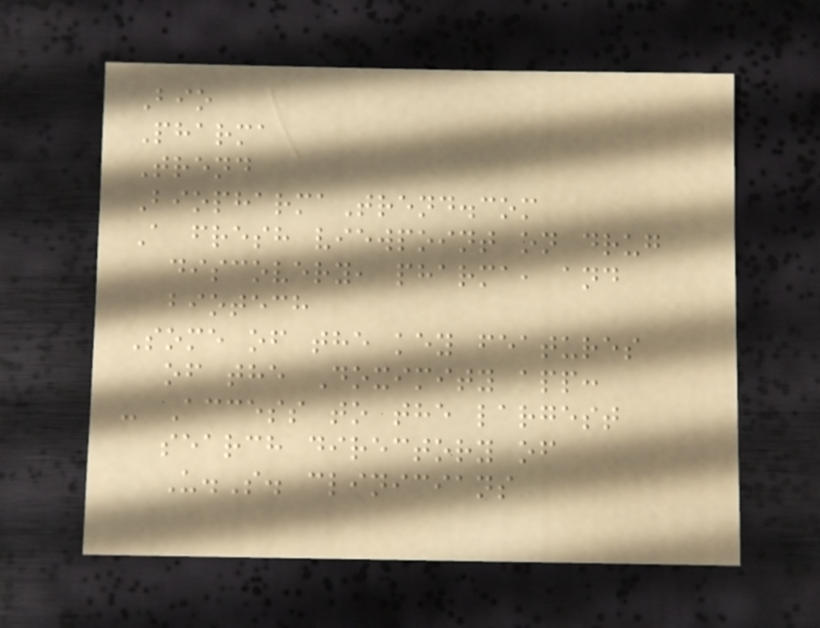Bio
Pharma
Trend
BiopharmaTrend.com
A fresh viewpoint on drug
discovery, pharma, and
biotech
Some of the key features
of the Doximity app:
- Access to the largest
search directory of
U.S. clinicians
